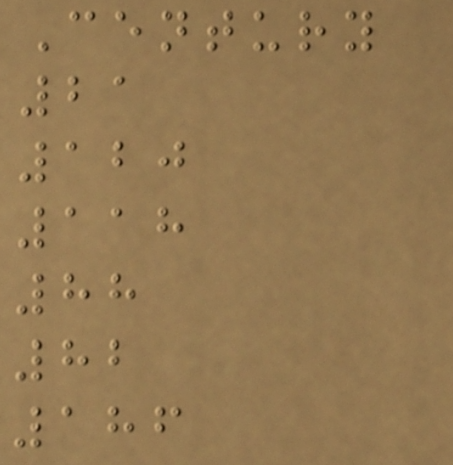Century
21
120
118
88
82
186
